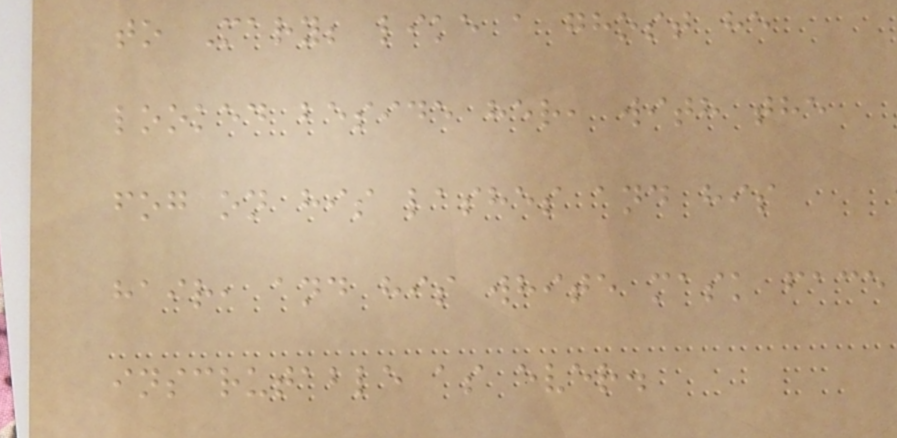to Mary; like a ghost he
looked beside her, with the
fog on his lashes and his
hair, and his white mask face
inscrutable as ever.
